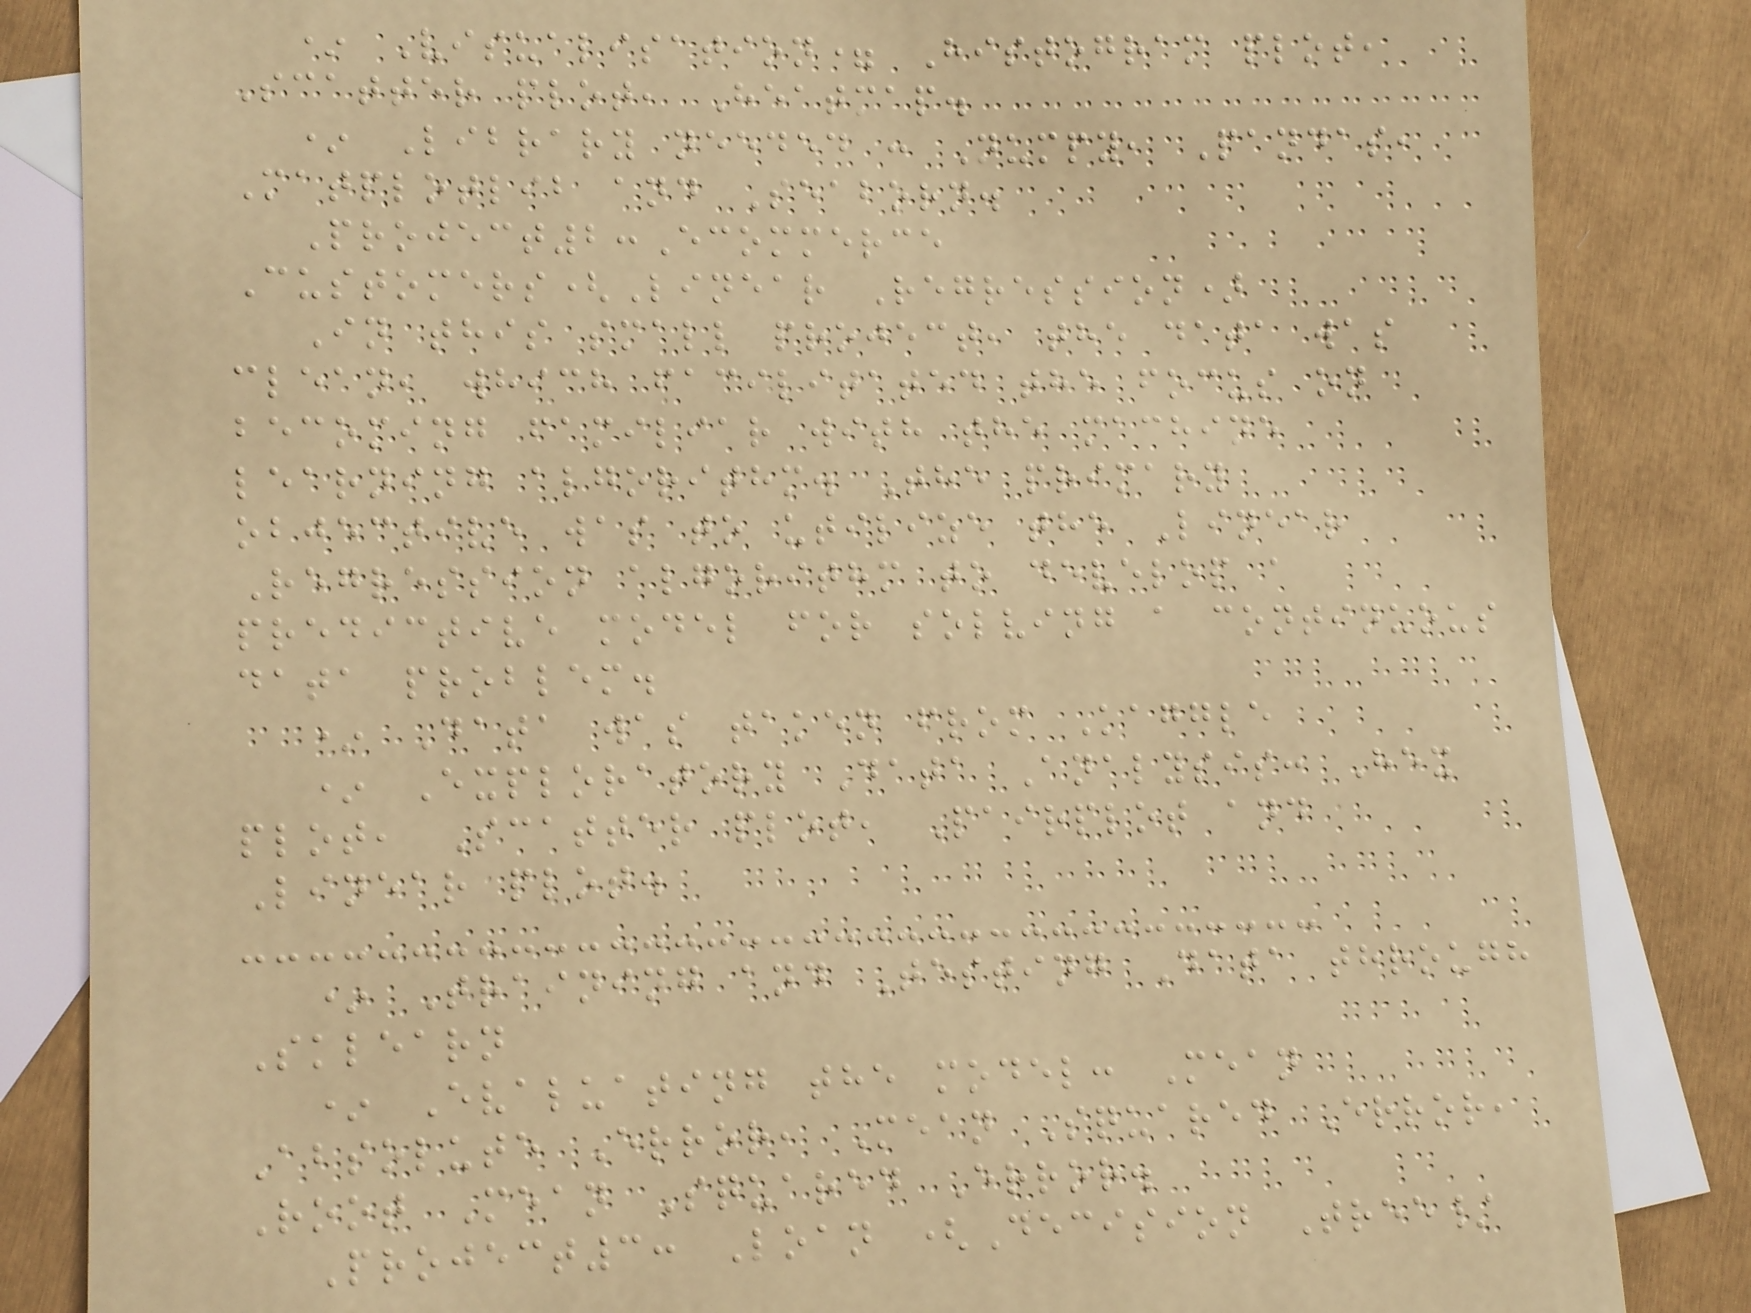* Visualisation= Histogram plot,
Scatter plot, Heatmap.
* Library needed : Numpy, Pandas,
Matplotlib and Seaborn.
Project2:Ecommerce
Customers(Linear Regression)
In this small project, the data was
clean, which facilitated the focus on
becoming familiar with the machine
learning algorithm. The primary
objective was to utilize the Linear
Regression algorithm to develop a
predictive model for solving a continuous
data problem.
* Data was taken from Kaggle
* Exploratory Data Analysis: Hex
plot, Scatter plot, Pairplot and
Linear plot.
* Training and Testing Data through
Sklearn
* Evaluating the model: Mean
Absolute Error, Mean Squared Error,
Root Mean Squared Error.
Project3: Loan (Decision Tree/
